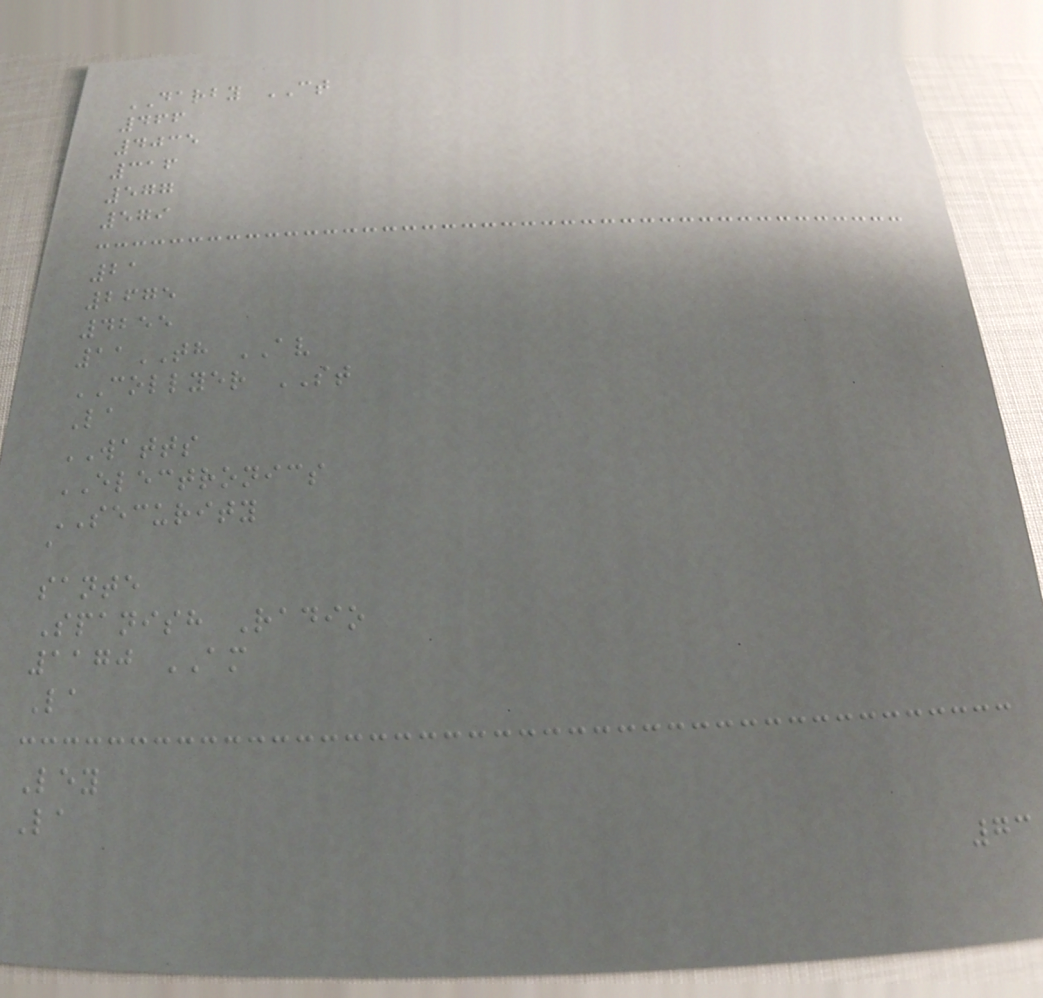DARBY CT
466
4035
316
577
579
21
2675
4255
11TH AV
COLLYER ST
La
WATTS
ELECTRONICS
SECURITY
a
sante
Spanish Radio
1170 AM
La
Ley
La
73
